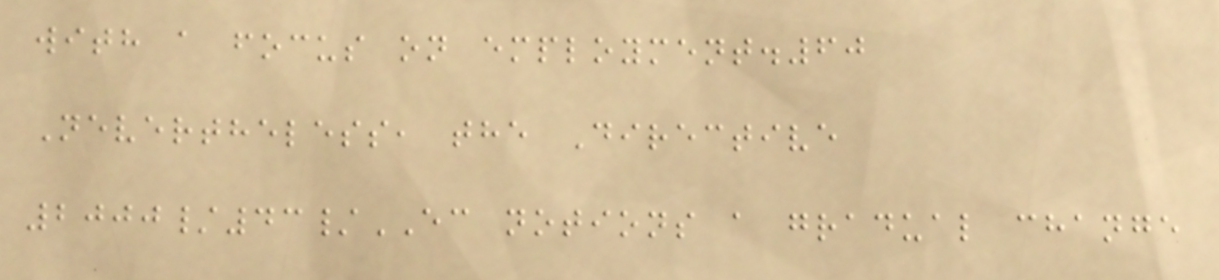with a focus on employment.60
Nevertheless, the Directive
2000/43/EC notions a gradual change
